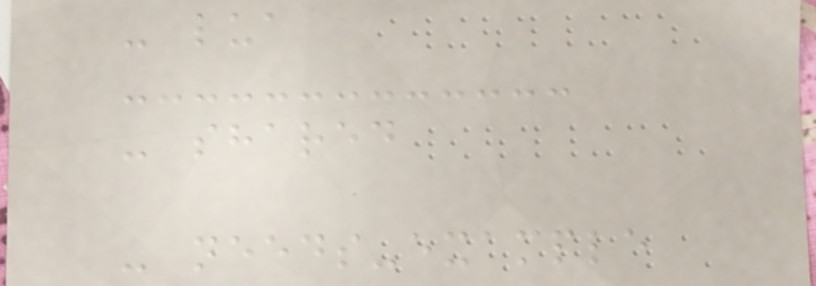- lua
- shared
- needs-example
